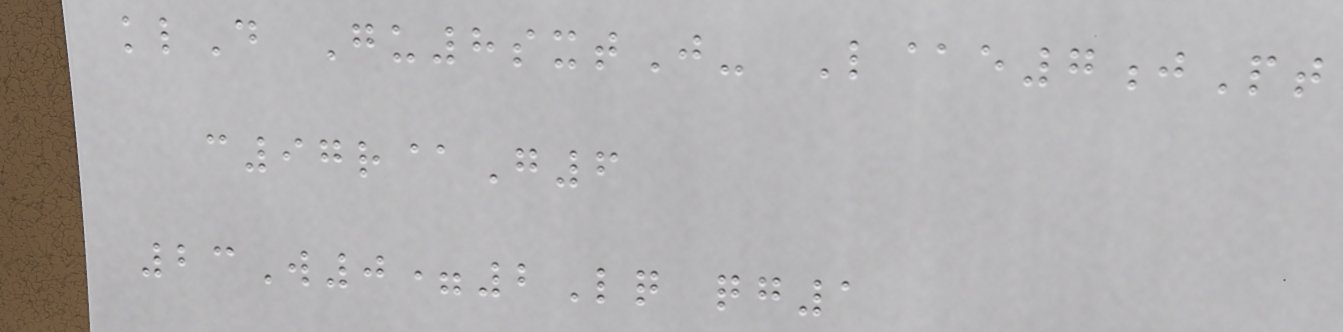klD Gu8sxtJ- L@e7jPt
c97r@G6
23W0=2Lq qg1
